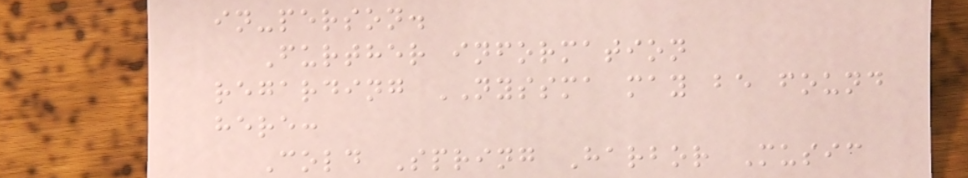in-person.
Further information
regarding NYSSMA may be found
here:
Cold Spring Harbor Music
